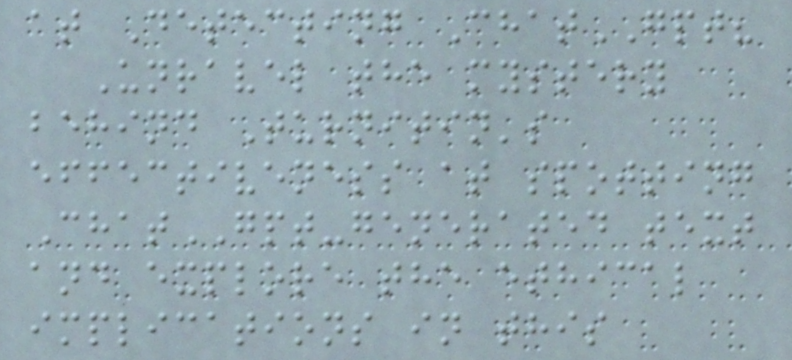at Detecting ChatGPT?
Unravel the mystery
behind Turnitin's
effectiveness at spotting
ChatGPT-generated text
and explore the ethical
implications in this
